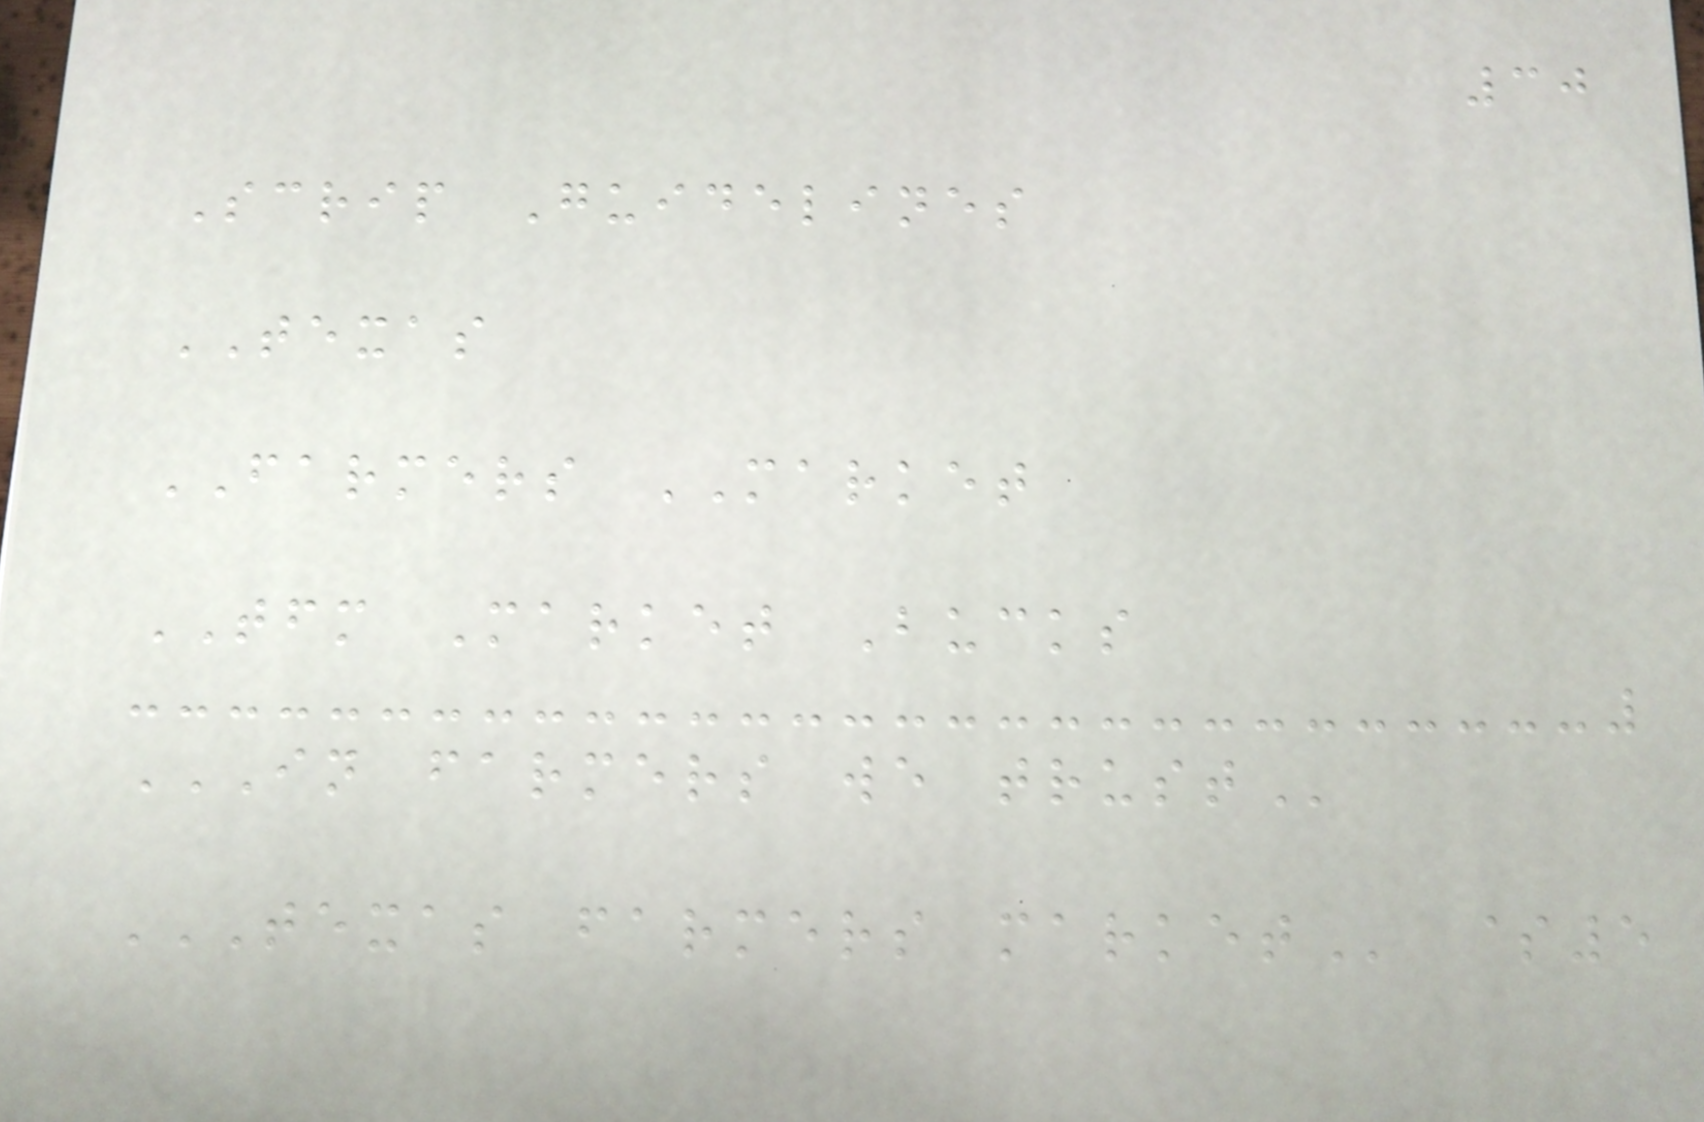30
Scrip Guidelines
TEXAS
FARMERS MARKET
TFM Market Bucks
IN FARMERS WE TRUST
TEXAS FARMERS MARKET $5
